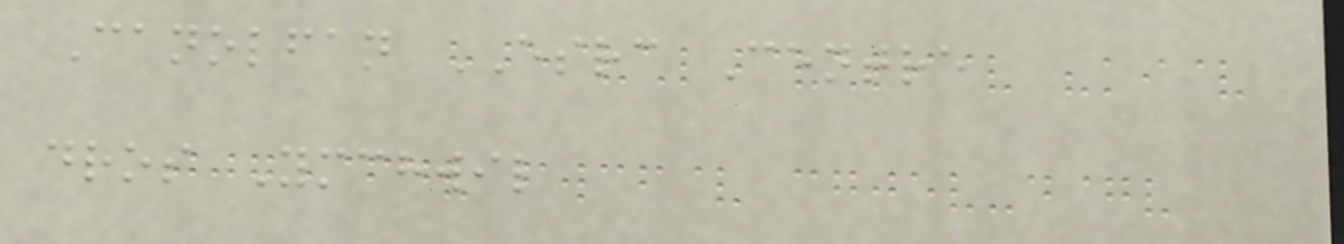Canolfan ESRC Centre
dros Ymchwil
